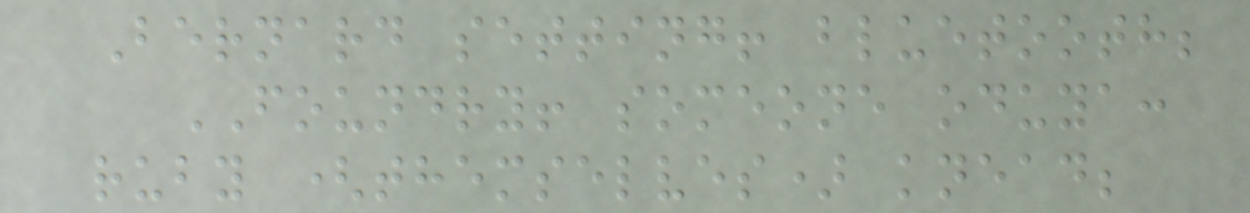Bernard setting! bluetooth;
FOUNDRY! someone oduya:
ruby (themselves) knead;
